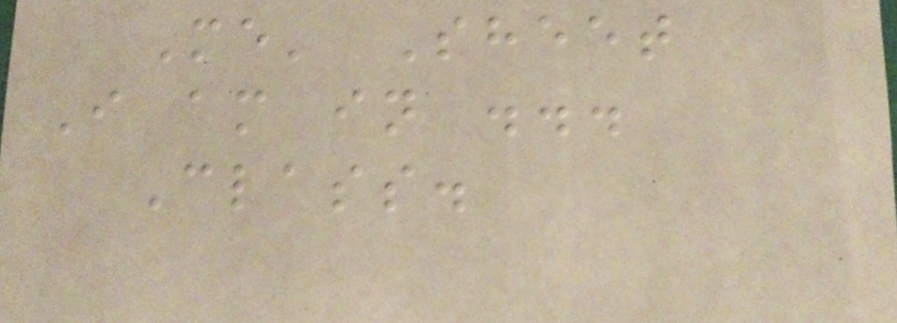Me' Sheet
I am in ...
Class.
